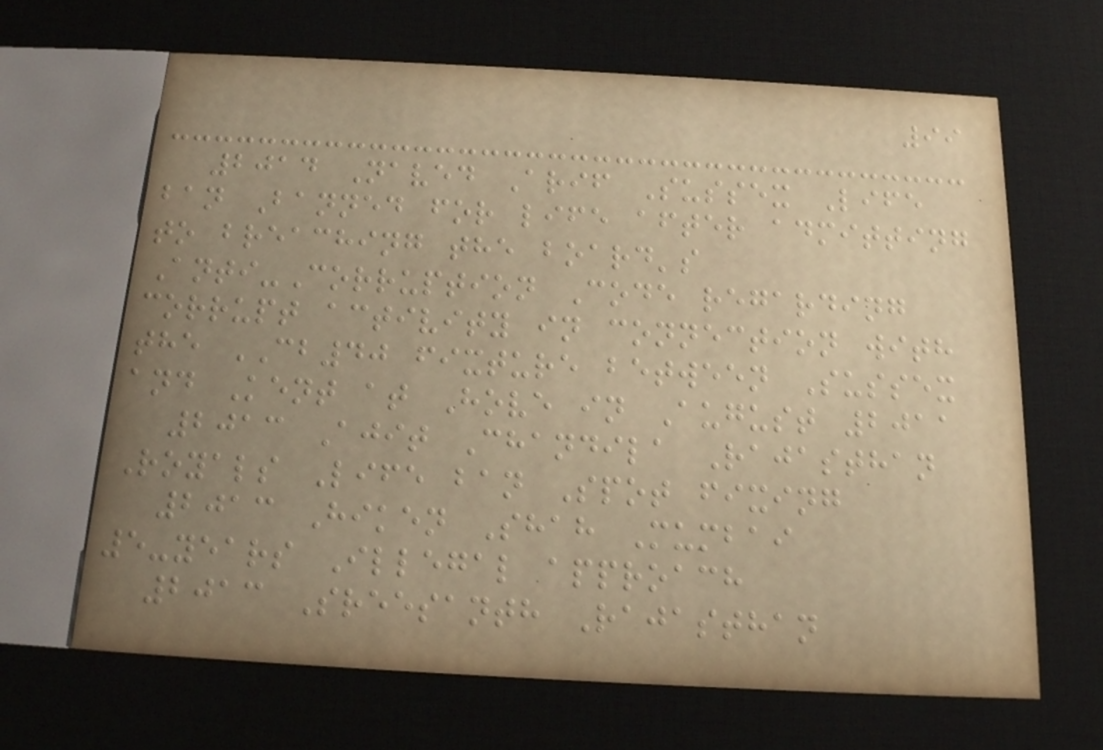99
2014 Naved Arif Sussex Life
ban Banned for life after admitting
to breaching the board's
Anti-Corruption Code regarding
corrupt activity in connection with
the CB40 fixture between Sussex
and Kent at Hove in August 2011
2013 Ajit Chandila Rajasthan
Royals Life ban Spot fixing
2013 Hiken Shah Mumbai
5-years Illegal approach
2013 Sreesanth Rajasthan
